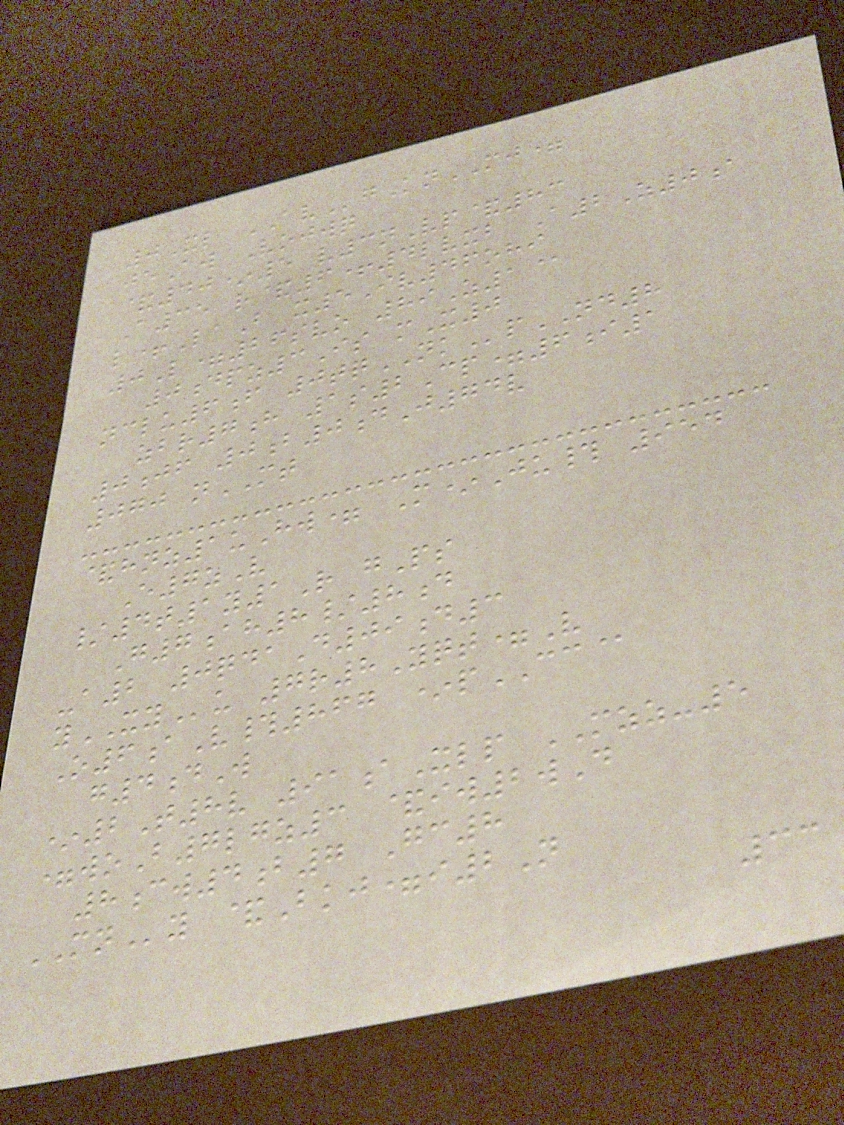0Xl AVgKnMJ=
jeAw Vojwq
&40*5 v3nVp&83
A35 r&6+4lvxb A2Z0a
l+LaB x5Iv46ohi
0L=26svo 89Z1@
0dpz3Is mX0
nclu6f 0tqNKpND8
zbr7h 1s2Cp=6i1
0jf 0b0dJ74v
070 nMT
&hnz1uHw= M*Ju# 954
E7zV
/4t1y1R gPs
G7ah8/8d
-a2 0qdaD09d3
yXYu 7r8Yqt=V
O6aV#867 *pCC@
g4dW
*2T8v 91aXlp MZZ-5
=woB7lgz3 &iw2wD
8cw4b7 Gc8
MNy &Bkj=i2N
33
